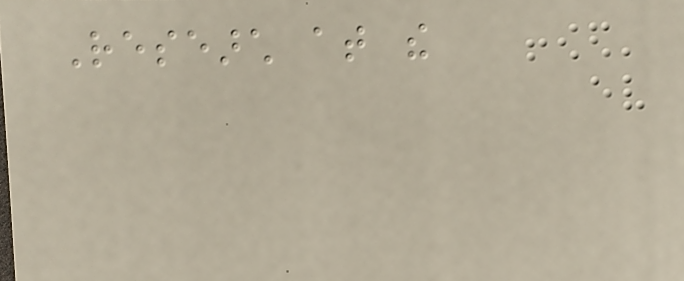Research at the
